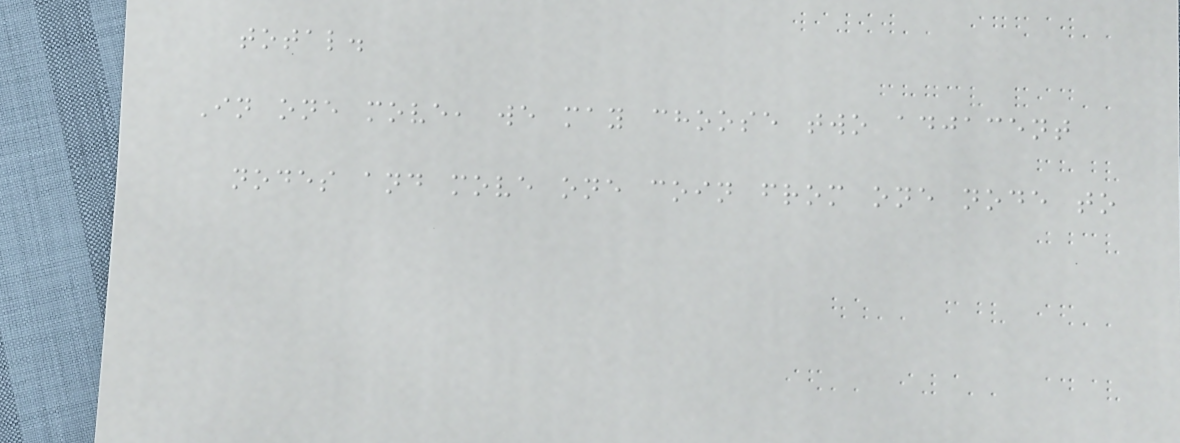total.
In one move, we may choose two adjacent
nodes and move one coin from one node to
